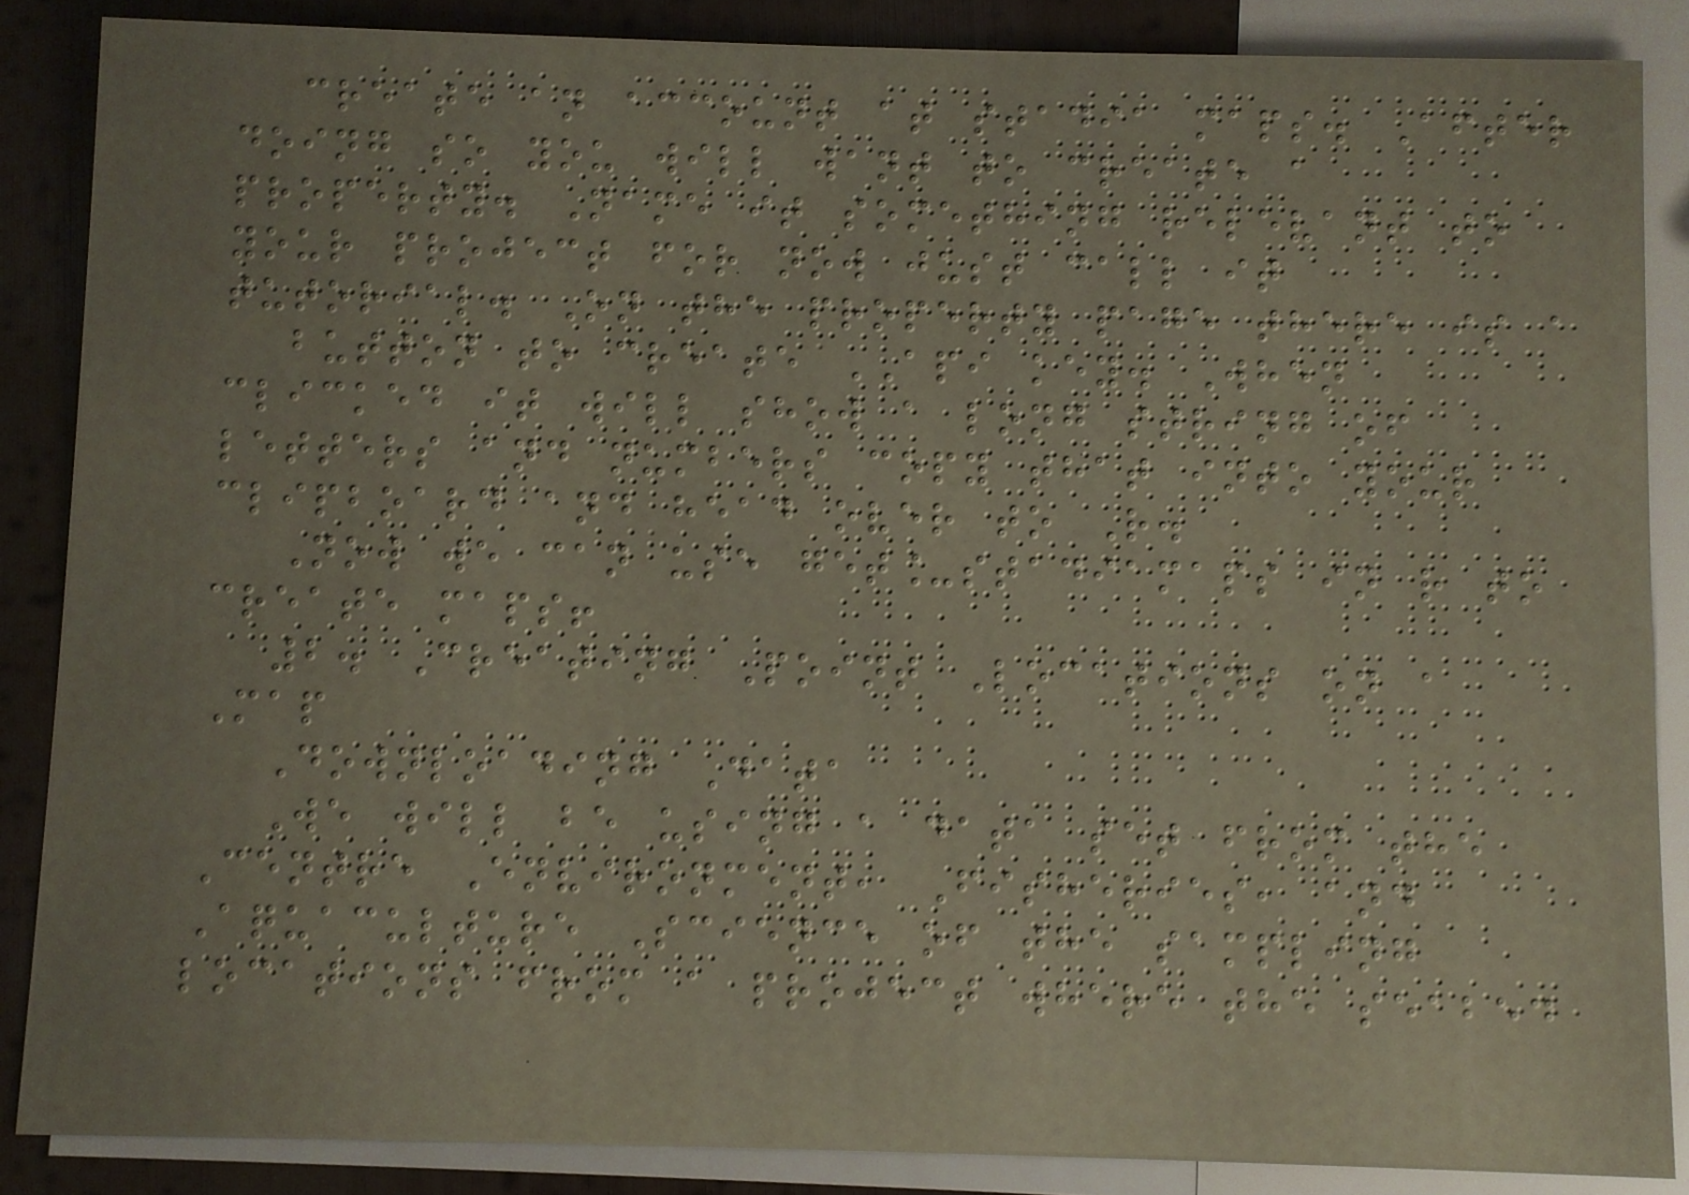create an account at stadia maps. After
doing so you will want to create a
property. Name it something relevant to
your project for now just call it
tutorial. On the property page there is a
button to create API key. When
clicked it will show a long string of
letters and numbers copy that into your
clipboard and head over to R.
Now we can use get_stadiamaps in r to
create maps!
2. Creating Point Locations on a
Map
Downloading Data
We will be using a data set from the
Centre Environment, Fisheries, and
Aquaculture Science of the sampling
locations from a project where the seabed
